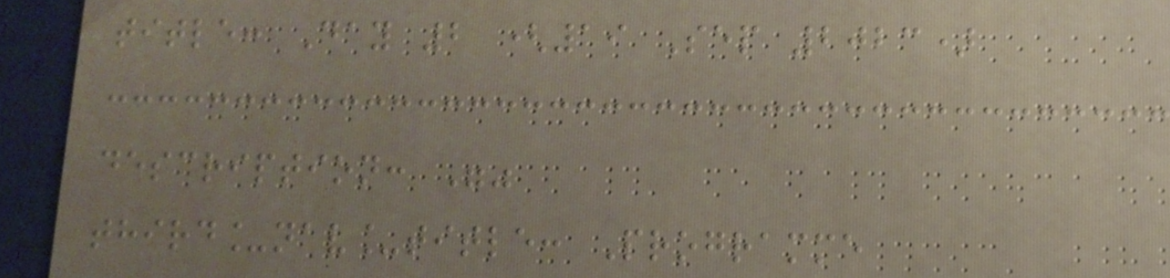title: Day 2 (19 Sep 2023)
description: ""
third_nav_title: Programme
